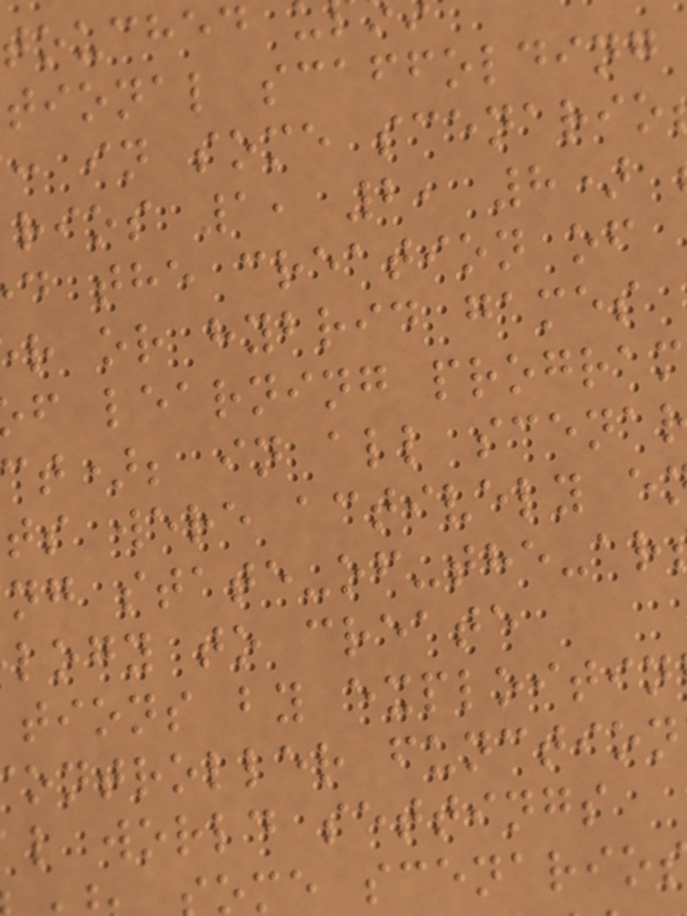touched
tional scaffolding
: in some scenario
rios 1, 2, 8)
d the creation of
r or hybrid games
f learning program
t); in all scena
ts were actively e
ng state-of-the-ar
logy to create
tions by exploitin
ontroller function
l world settings
me scenario
